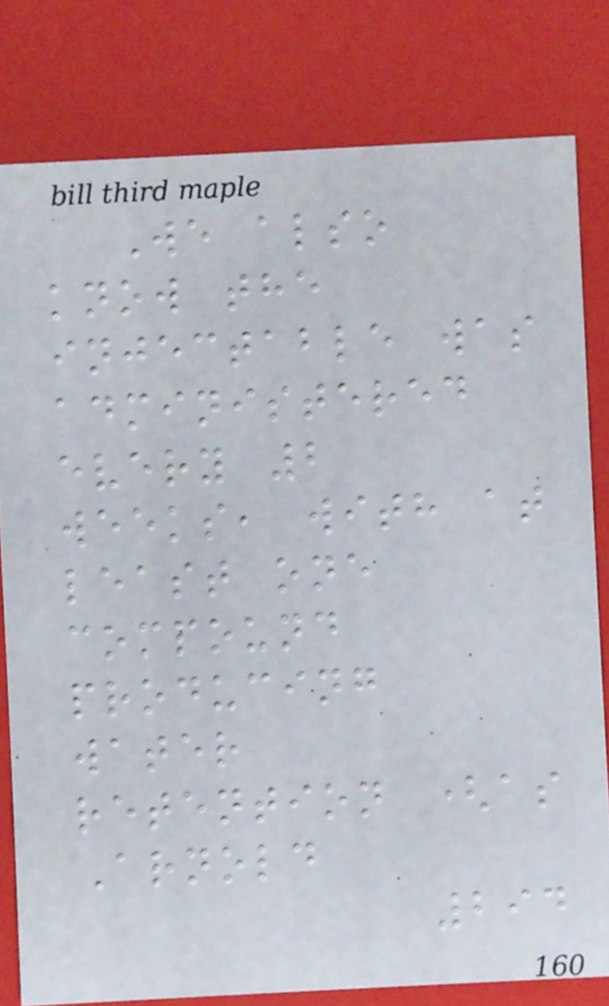We also
know the
injectable was
administered
every 2
weeks, with at
least one
compound
producing
water
retention (as
Arnold
294
